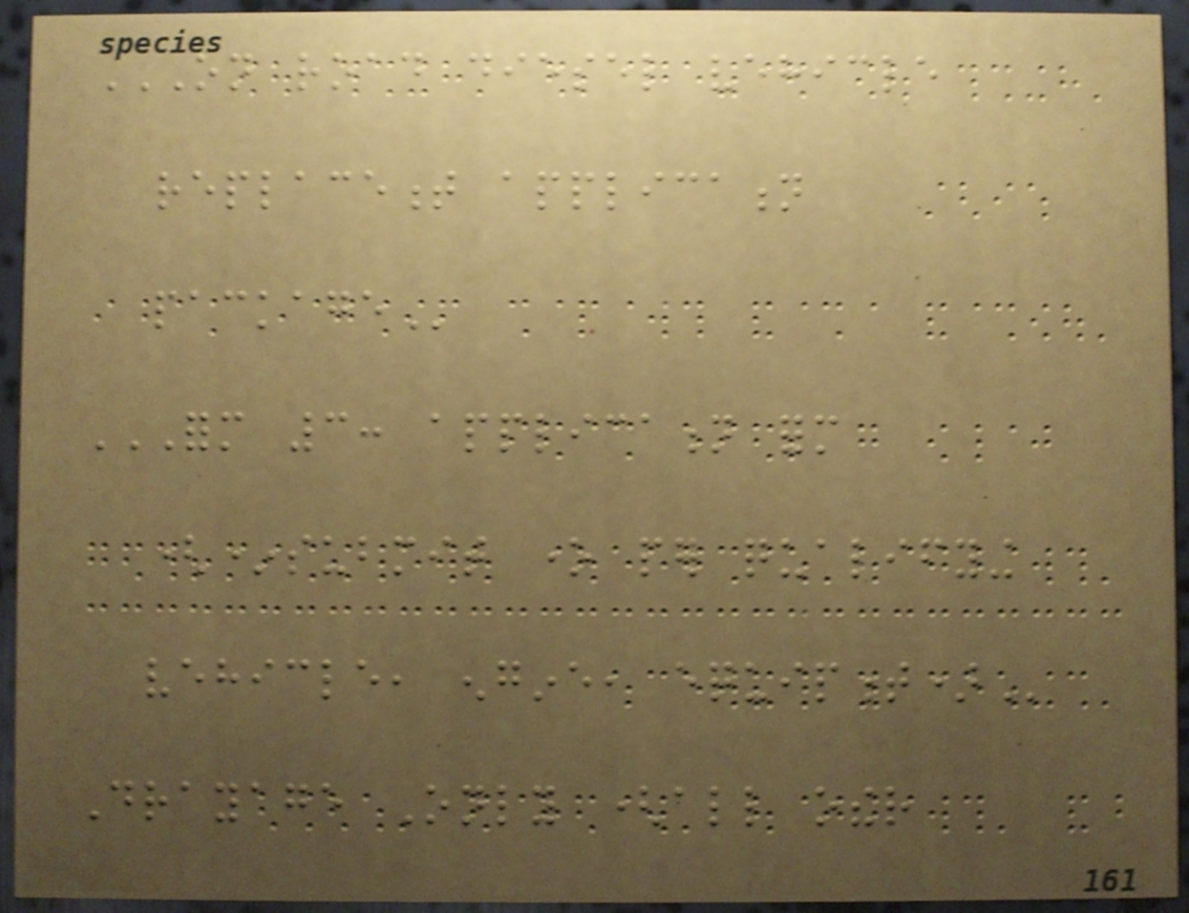ON ROAD DIESEL VEHICLE
REPLACEMENT APPLICATION
PACKAGE
FORM 3: APPLICATION FORM
(*SUBMIT ONE PER QUALIFYING
VEHICLE, ENGINE, EQUIPMENT)
Drayage Only (all other
